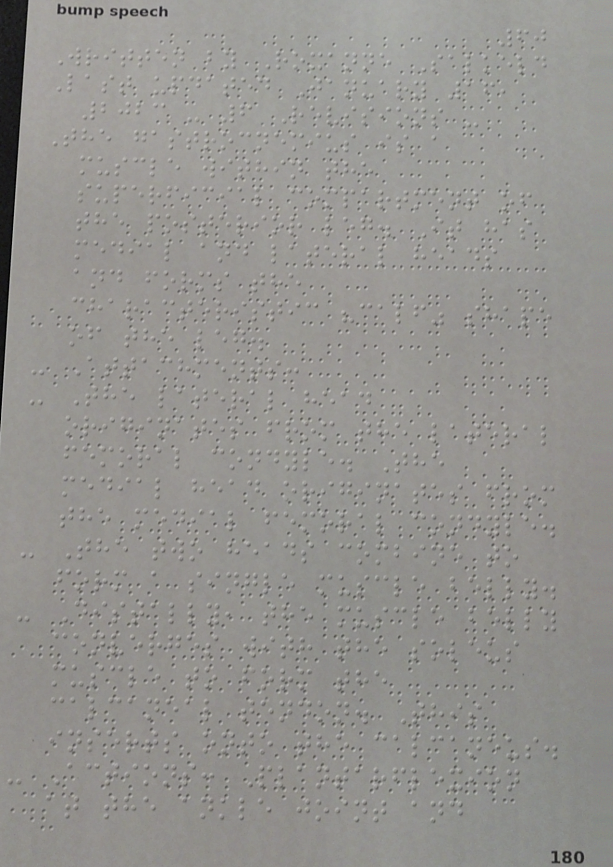60
Written by Roxanne Salkeld
Last updated January 16,
2023 - 6 Revisions -
The gastrocnemius is a
muscle within the
superficial compartment of
the posterior leg. It has
medial and lateral heads
and forms the
characteristic "calf" shape
of the leg.
- Attachments:
- The lateral head
originates from the lateral
femoral condyle. The
medial head originates from
the medial femoral condyle.
- The two heads combine to
form a single muscle belly.
- Distally, the muscle belly
converges with the soleus
muscle to form the
calcaneal tendon. This
inserts onto the calcaneus.
- Actions: Plantarflexion
at the ankle joint and
